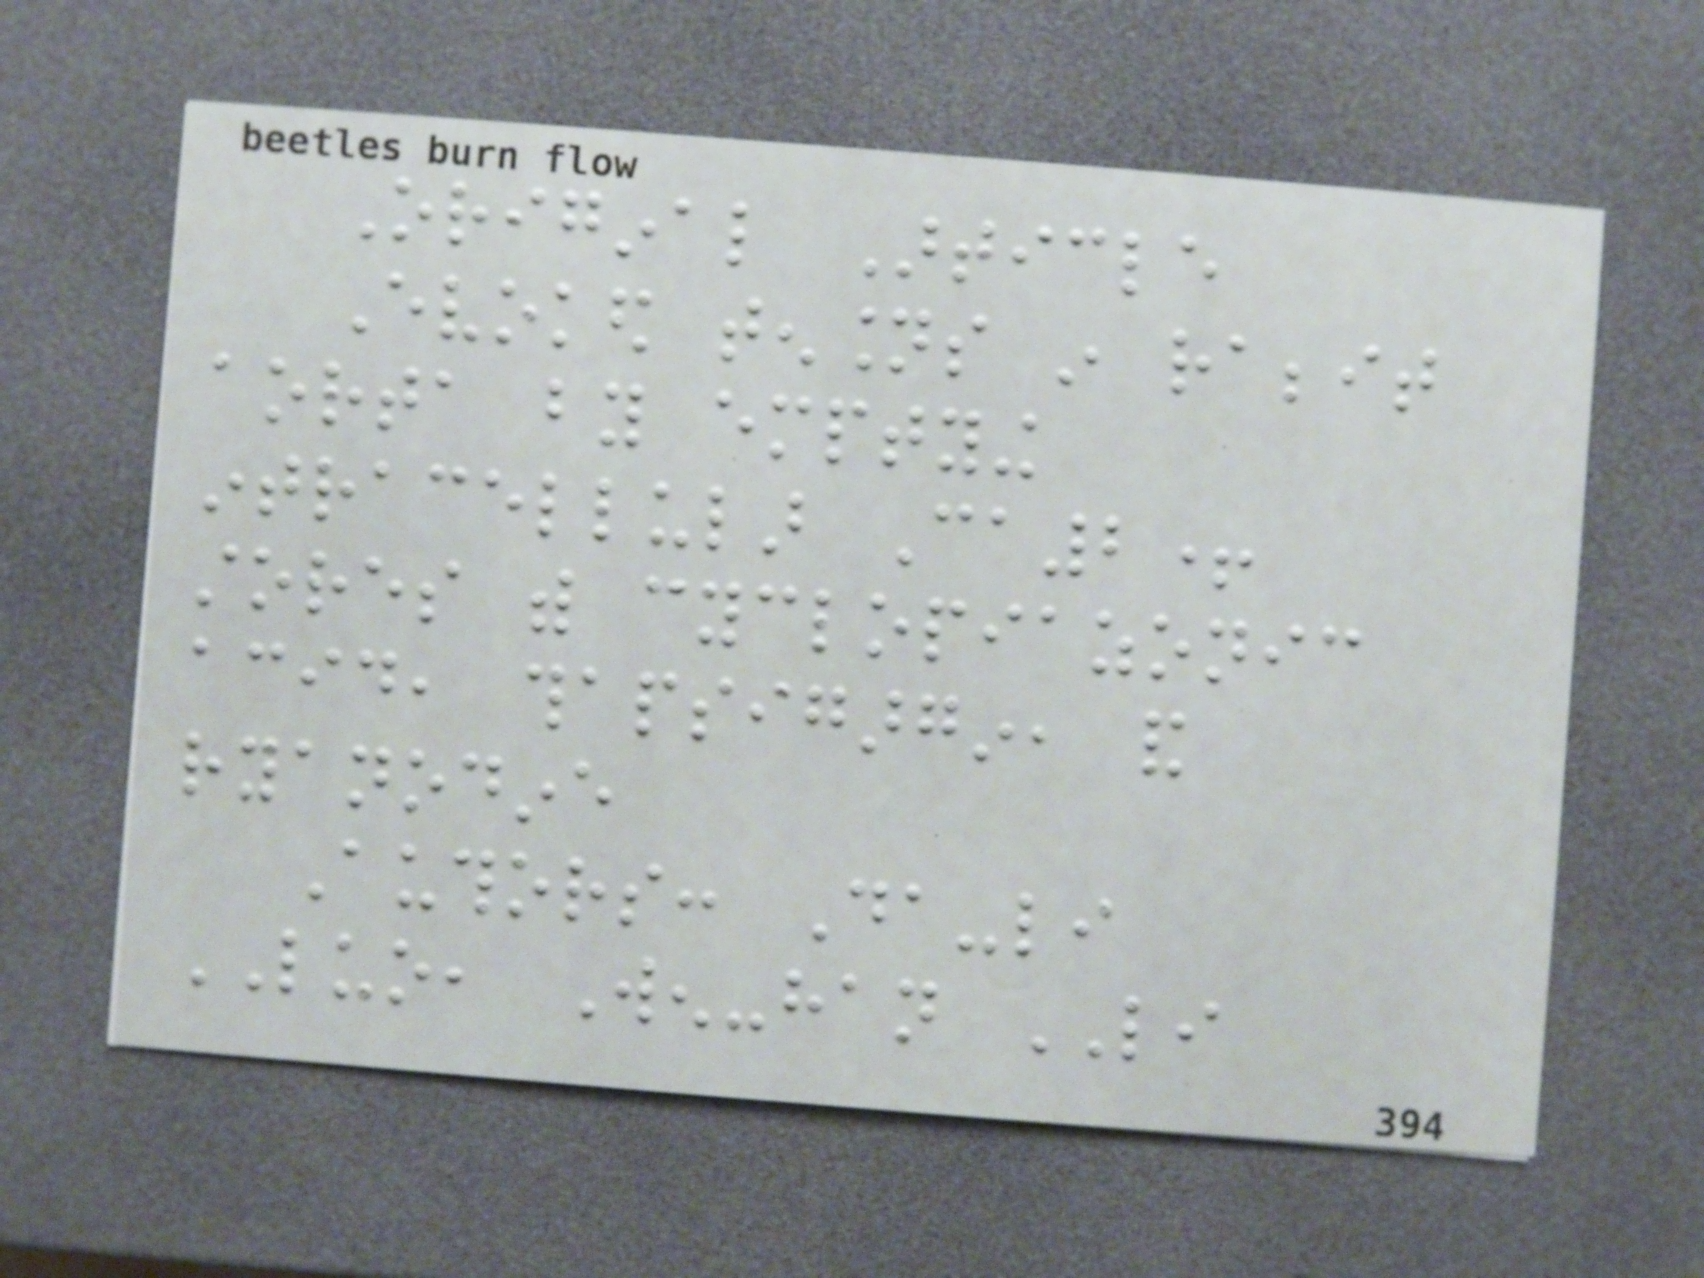Original Article
Evoked tensions in rabbit
aorta by emptying
intracellular Ca2+
stores with cyclopiazonic
acid, thapsigargin, and
ryanodine
Authors: Da-li
LUO, Wen-han LI
